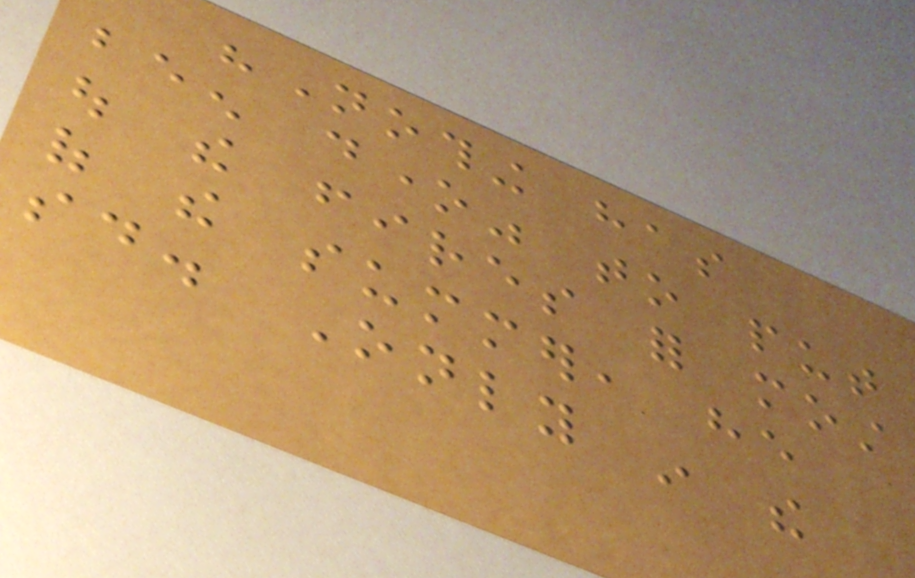"Nothing has
been done" to put
out the fires for most
of the summer, he
said. Only in the
